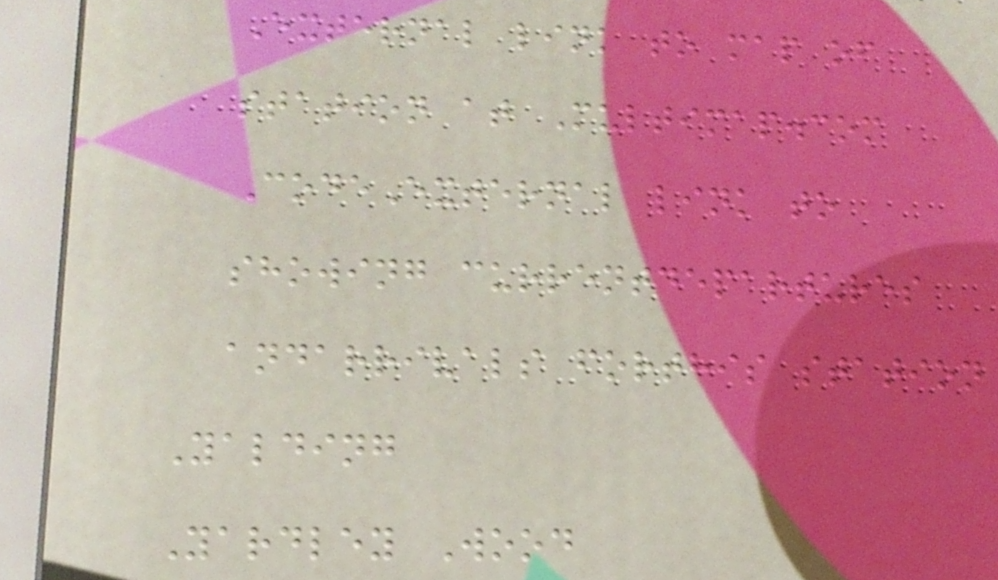External link to map of
station at Multimap.com
CodeExternal link to
showing currentdepartures
andarrivals forthis station
Yalding
Yardley Wood
